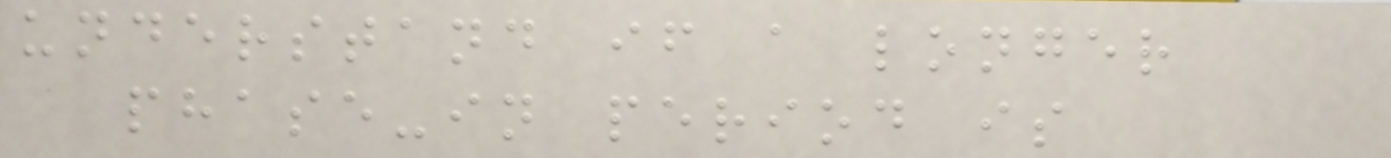understand if a longer
phase-in period is
